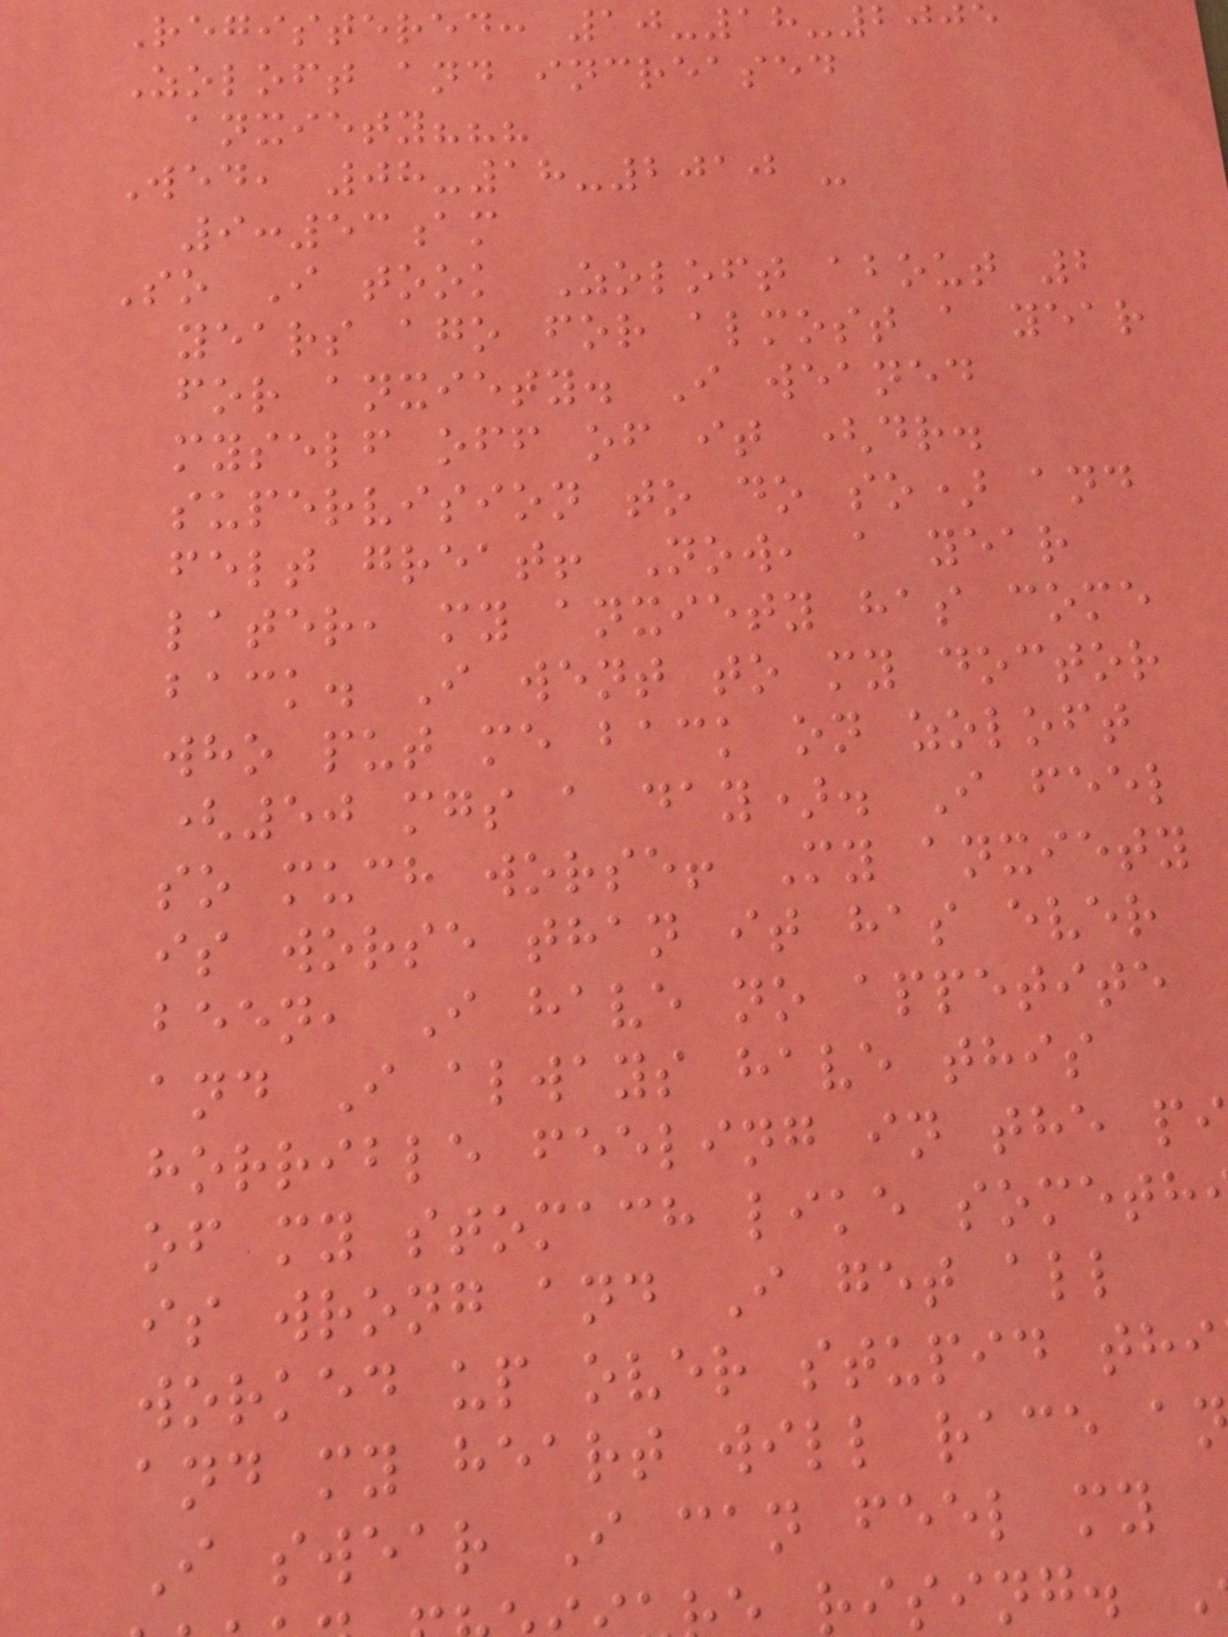Registered: 10-18-2005
Zoloft and increased
anxiety???
Wed, 08-18-2010 -
9:53am
So I took Zoloft about 2
years ago for almost a year
for anxiety. I weaned
myself off of it (dr.
supervision to do so) and
felt great! Now, a year
later, my anxiety has come
back. I went to my doctor
who put me back on zoloft
(50 mgs a day). I feel
so much worse! My anxiety
is worse than it has ever
been, I have no appetite
and I always have this
horrible feeling in the p
of my stomach like someth
is wrong and I get all
worked up over stupid thi
and my heart will race a
I swear I can feel my
rising.
